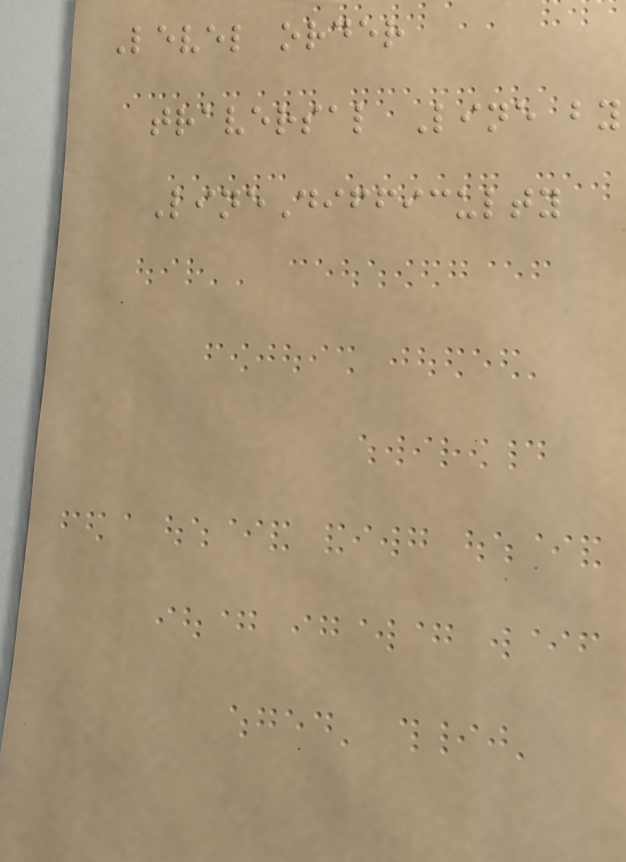Level order
traversal Line by
LineDifficulty
